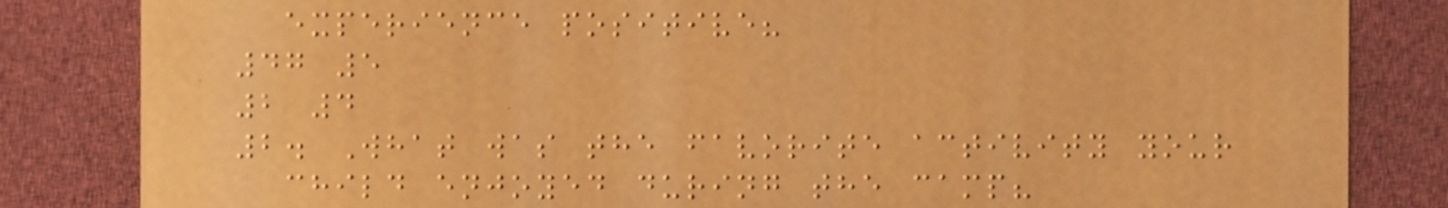experience positive?
47 5
2 4
2. What was the favorite activity your
child enjoyed during the camp?
